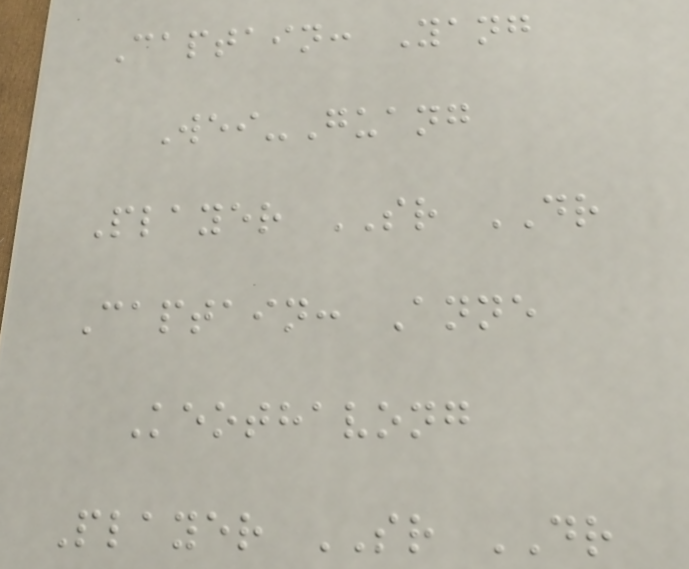Captain: Yang
Wei-Guang
Player SR DR
Captain: Anne
Keothavong
Player SR DR
